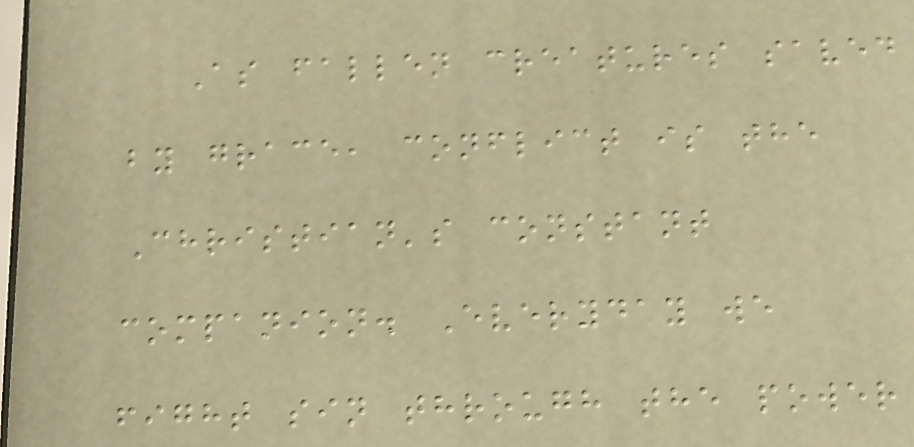As fallen creatures saved
by grace, conflict is the
Christian's constant
companion. Everyday we
fight sin through the power
